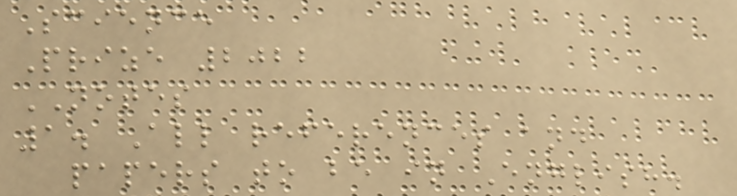Science
Prize 2022
NOTES
1. All references and
papers to be in English.
